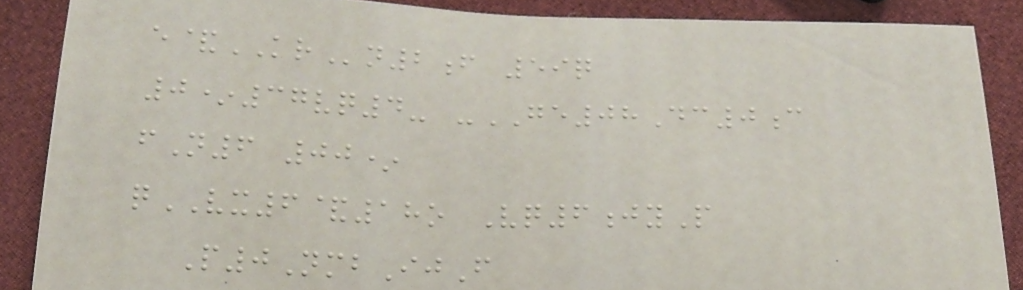e&KRn2f 59q
0*37vq4- -GE08Dc0c
fN6 00*
qVX6&18o Vq6jyP
P0NmbIjF
